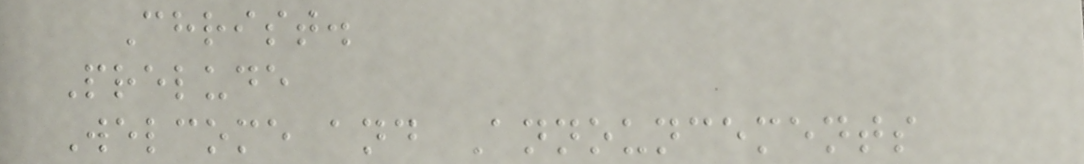Christ.
Prelude
Welcome and Announcements
